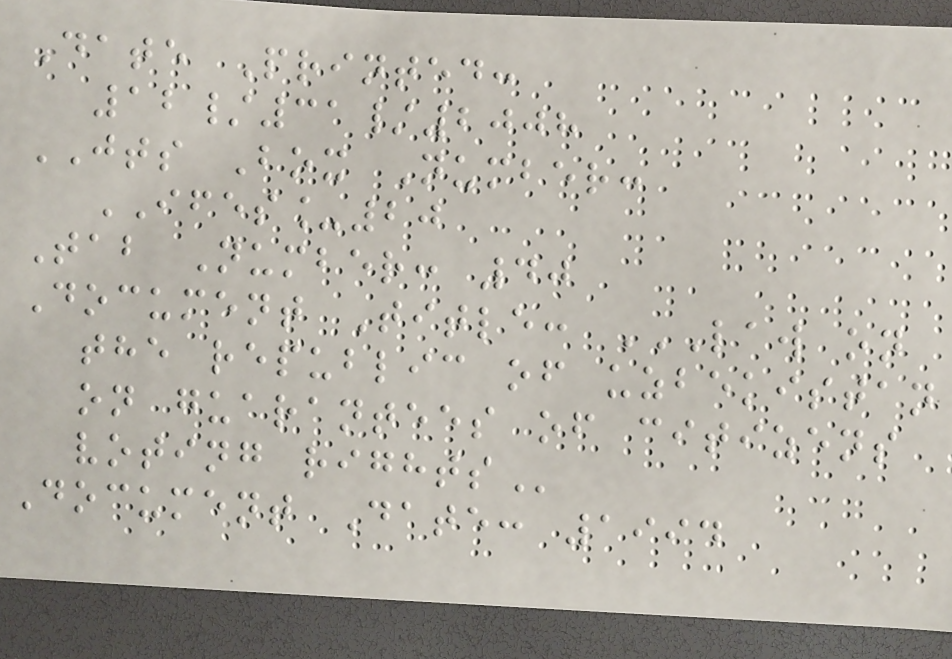Date Printed:
12/31/2008
JTS Box Number:
IFES_20
Tab Number: 40
Document Title: LAW ON
THE REPUBLIC OF UZBEKISTAN
ON GUARANTEES OF CITIZENS
VOTING RIGHTS
Document Date: 1994
